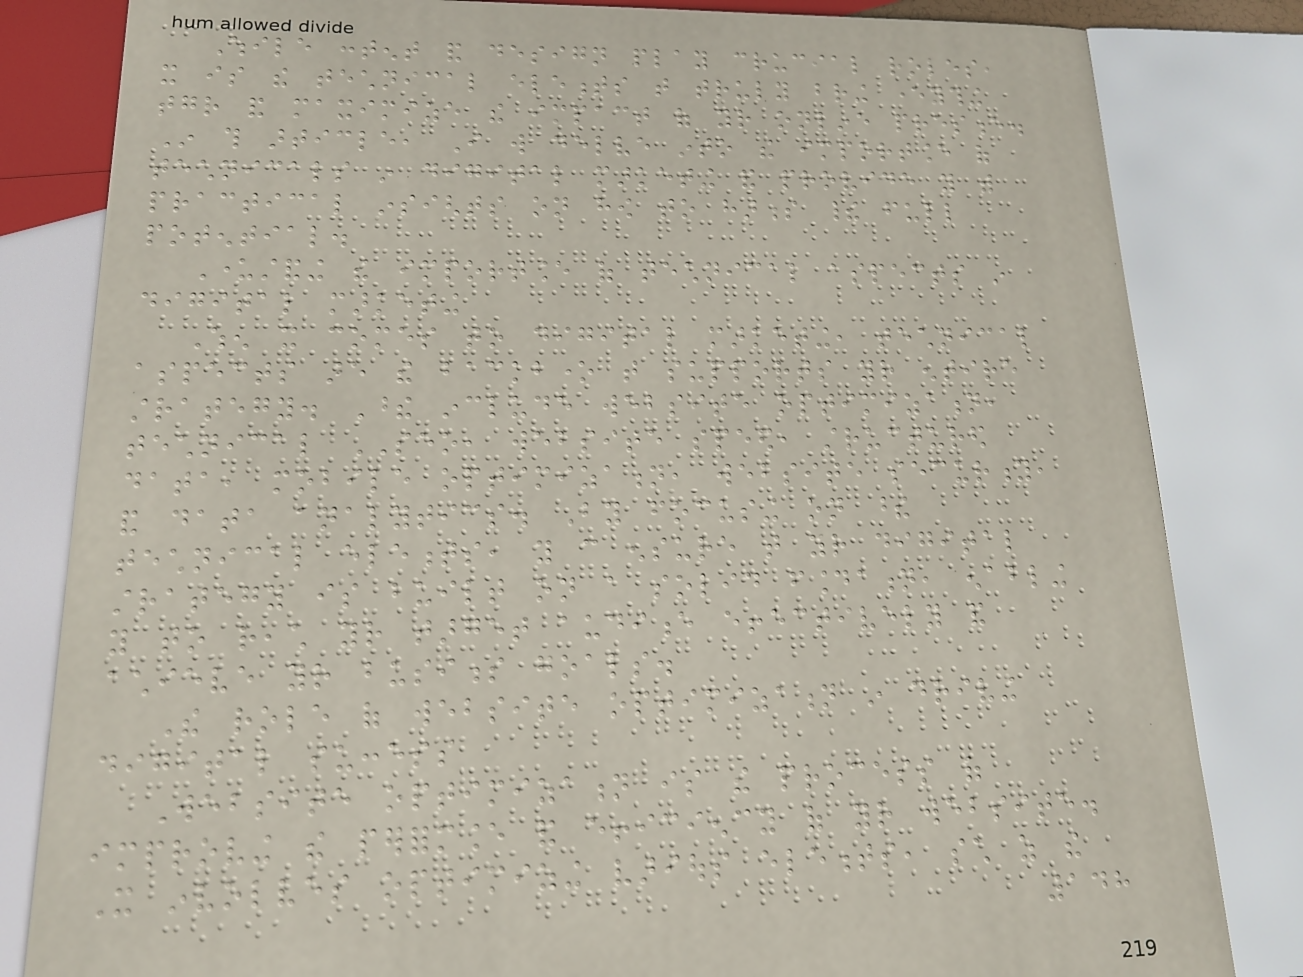While content and design play crucial roles,
it is the technical elements that truly bring everything
together and maximize the impact of your online presence.
In this article, I will delve into the importance of
technicals in digital marketing and provide you with
practical insights on how to harness their full
potential.
Understanding the importance of technical aspects in
digital marketing
When it comes to digital marketing, technical
aspects are the backbone that supports your entire
strategy. These include website optimization,
technical SEO, website speed, structured
data, mobile optimization, website security,
and data analytics. By focusing on these
technical elements, you can ensure that your digital
strategy is built on a solid foundation, enabling
you to reach your target audience effectively and
achieve your business goals.
The role of website optimization in driving
digital success
Website optimization is the process of
improving the performance and efficiency of your website.
It involves optimizing various elements, such as the
148
